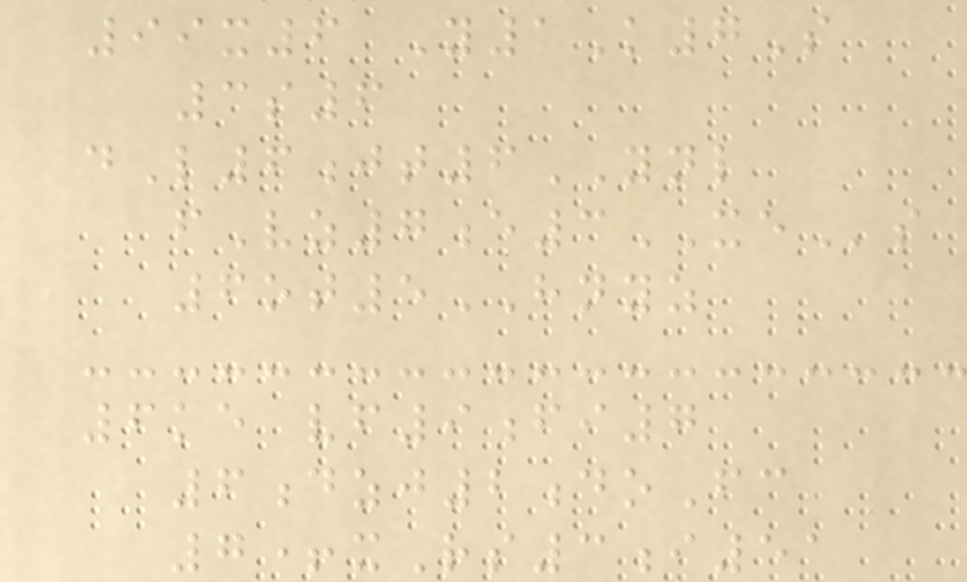99x6 Y1K7S
3s6
dL6jt6YNL
fVz7e3XEs
6ot5HNYZ
6ke vf9fi7
6dzj2doFc
7+xRs3i51
